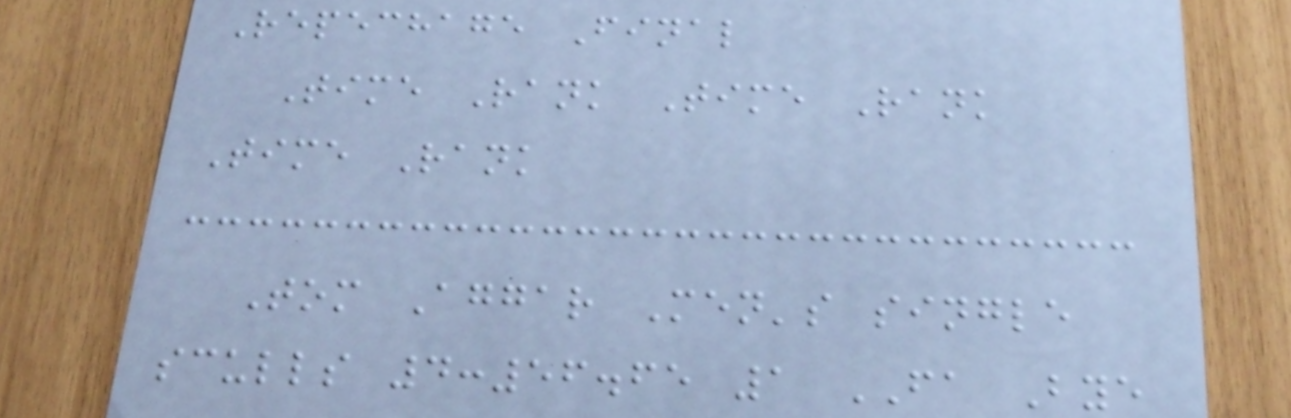Repechage Final
Time Rank Time Rank
Time Rank
Tom Aggar Men's single
sculls 4:56.65 1 FA Bye
